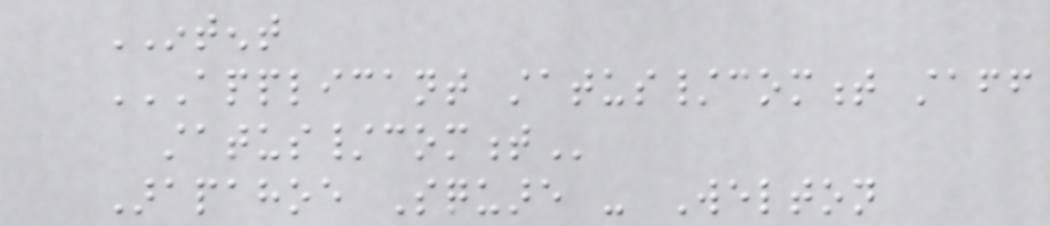INTENT
APPLICANT STATUS/COMMENT STAFF
STATUS/COMMENT
Arapahoe Square - Welton
